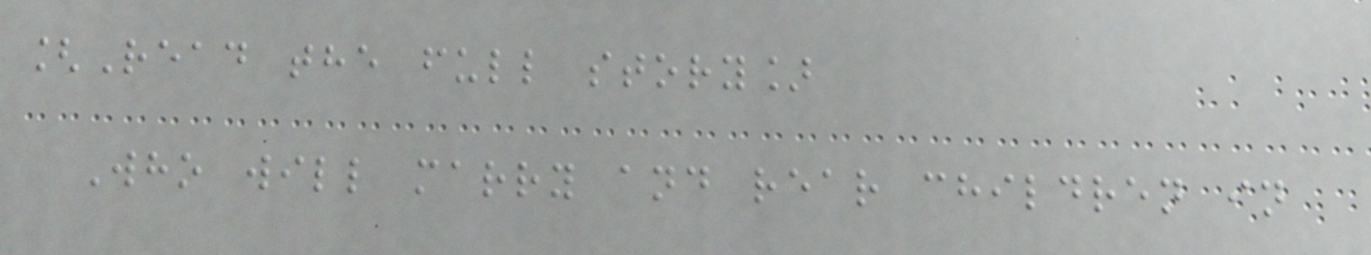[Read the full story]
Who will marry and rear children in
